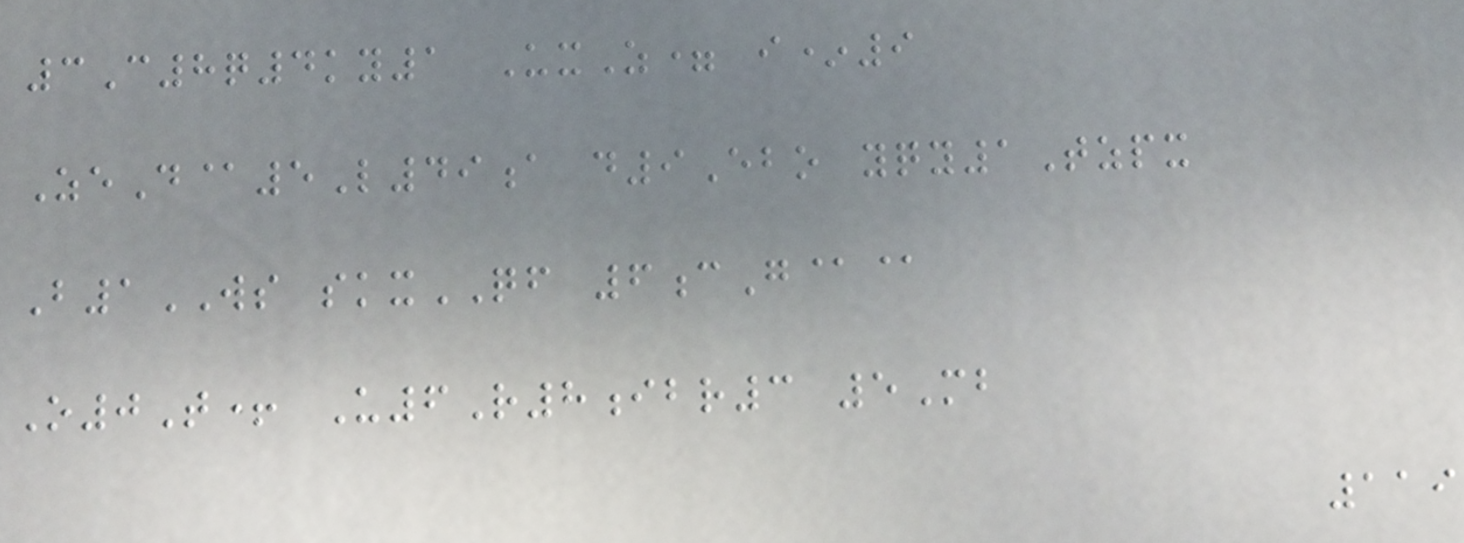3C8q4ky1 UxZ= i*9
ZeD@5L49a d9Ebo yqy1Tzpx
B1WS skxQF 6cG@@
O0T+ U6R8ibr3 5Mb
119
